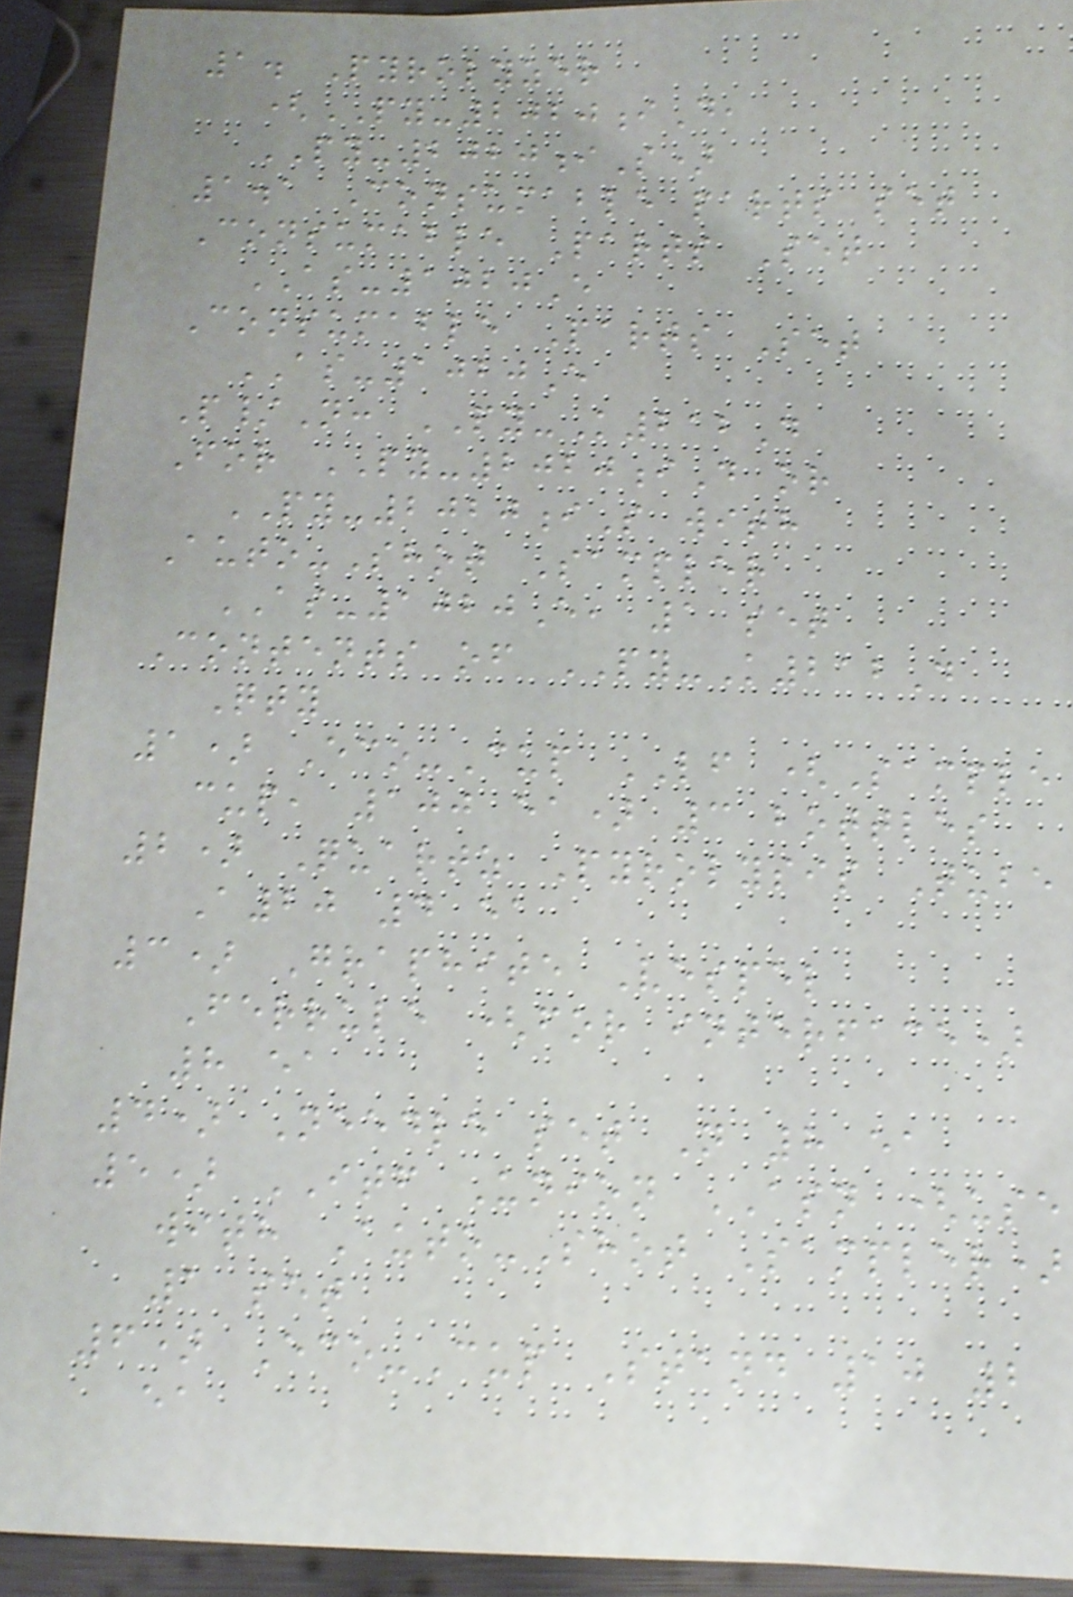1. Pyrolyzer
(PY-2020iD,
PY-2020iS)
1.1 Consumable parts set
Consumable Parts Set
AS-1020E
Consumable Parts Set
AS-1020E
P/N: PY-K212D
For PY-2020iD or
PY-2020iS with
Auto-Shot Sampler
AS-1020E, 1 set
Contents of PY-K212D
Qty
1) Eco-Cup LF (Sample
cup, 100 ea) 3 bottles
2) Quartz Pyrolysis Tube
A20 4 ea
3) Graphite Vespel
Ferrule (for interface)
8 ea
4) Needle set N 8 ea
5) ITF Union ASN (use
with Auto-Shot Sampler)
1 set
6) Eco-Cup Stand 10 2
ea
